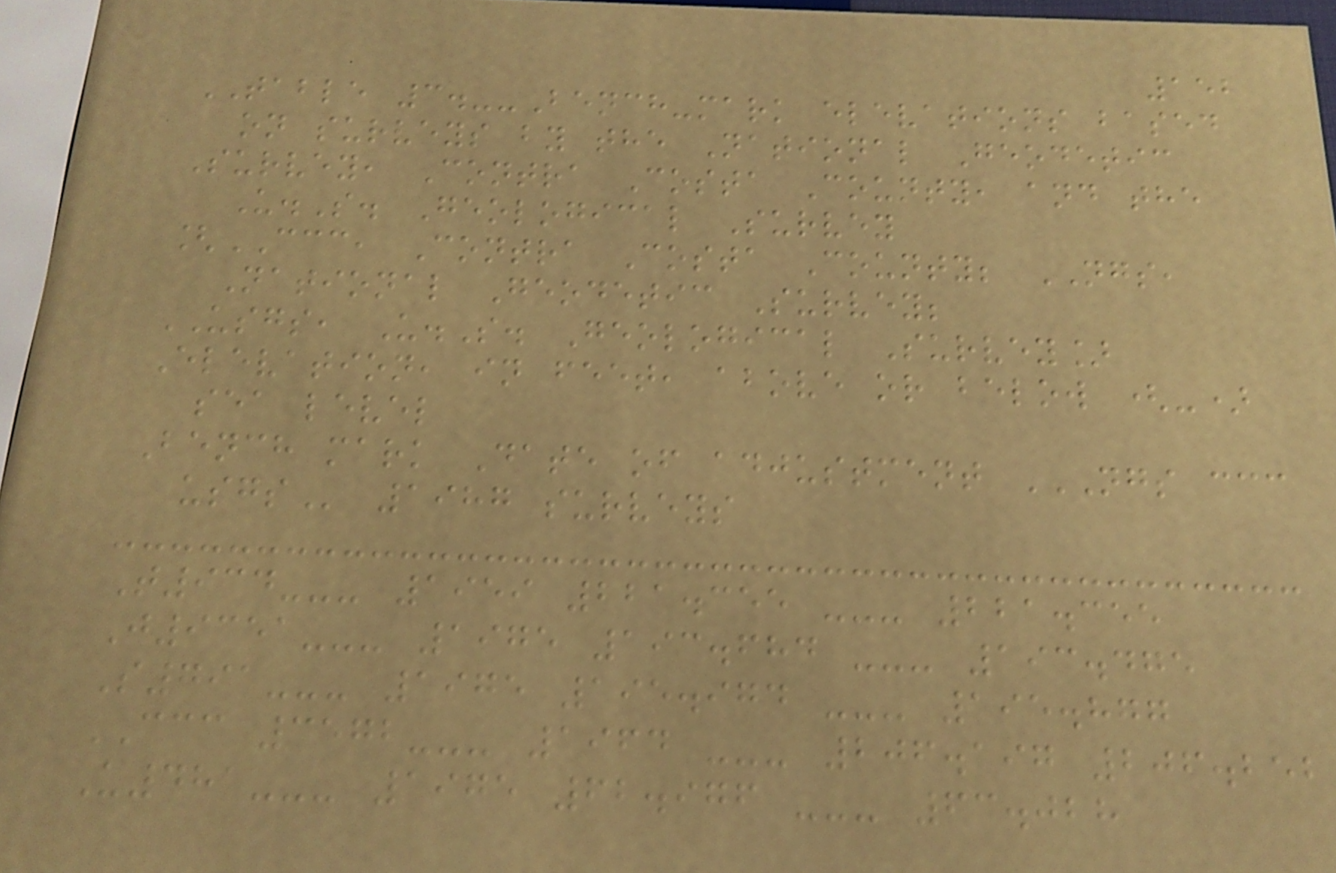152
TABLE 3.--Bench-mark elevations based
on surveys by the National Geodetic
Survey, Contra Costa County, and the
U.S. Geological Survey
[CCC, Contra Costa County; NGS,
National Geodetic Survey;
USGS, U.S. Geological Survey]
Elevation, in feet, above or below (-)
sea level
Bench mark Date of adjustment NGS CCC
USGS 1987 surveys
T934--- 1959 221.355 --- 221.355
J9351--- 1975 193.684 --- 193.475
S791--- 1975 195.974 --- 195.877
CCC 3572--- 1964 --- 206.197 206.252
U481--- 1975 62.976 --- 63.028
